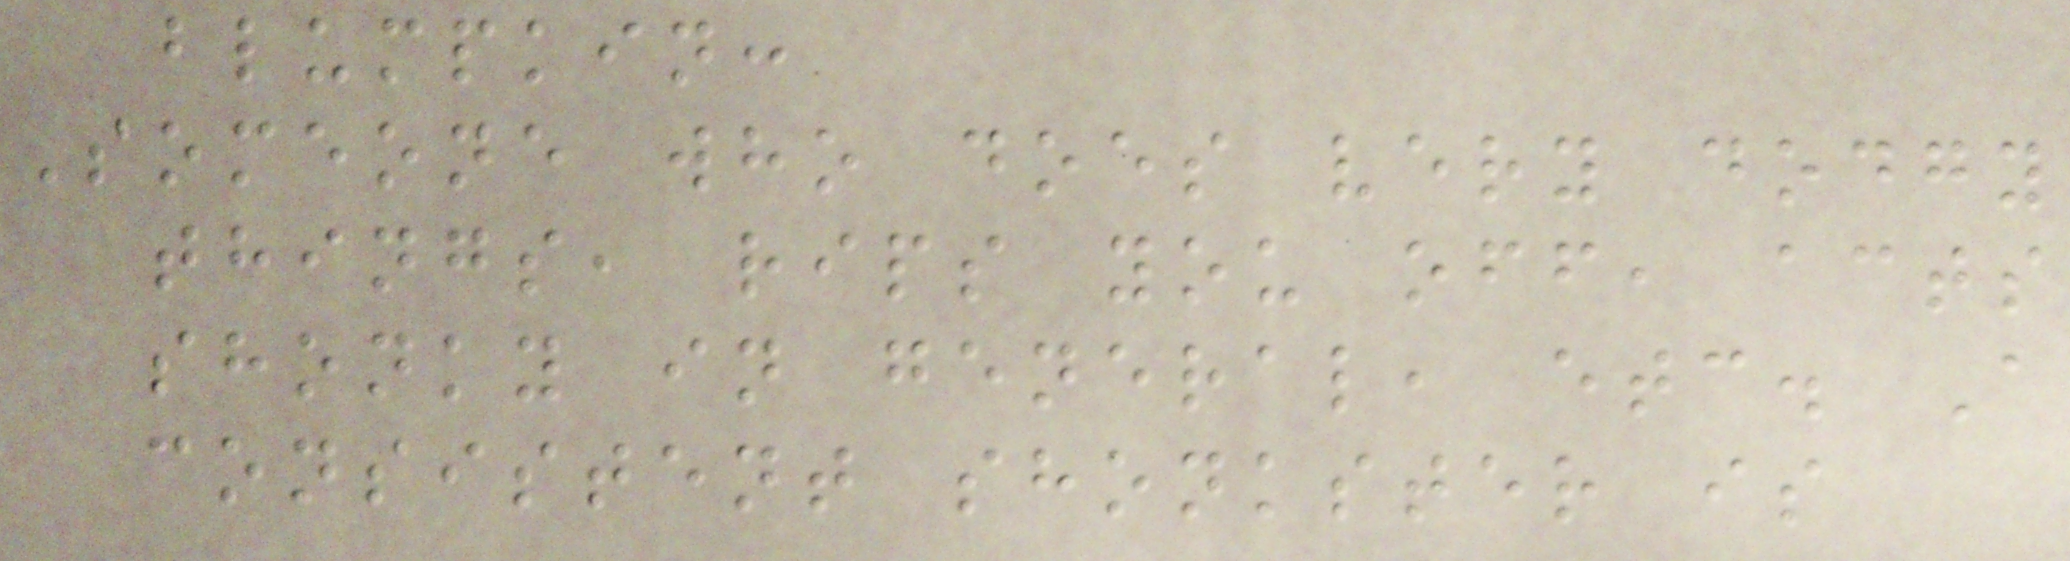blumpkin:
Someone who does very dodgy
things, rips you off, acts
shonky in general, etc. A
consistent shonkster is
